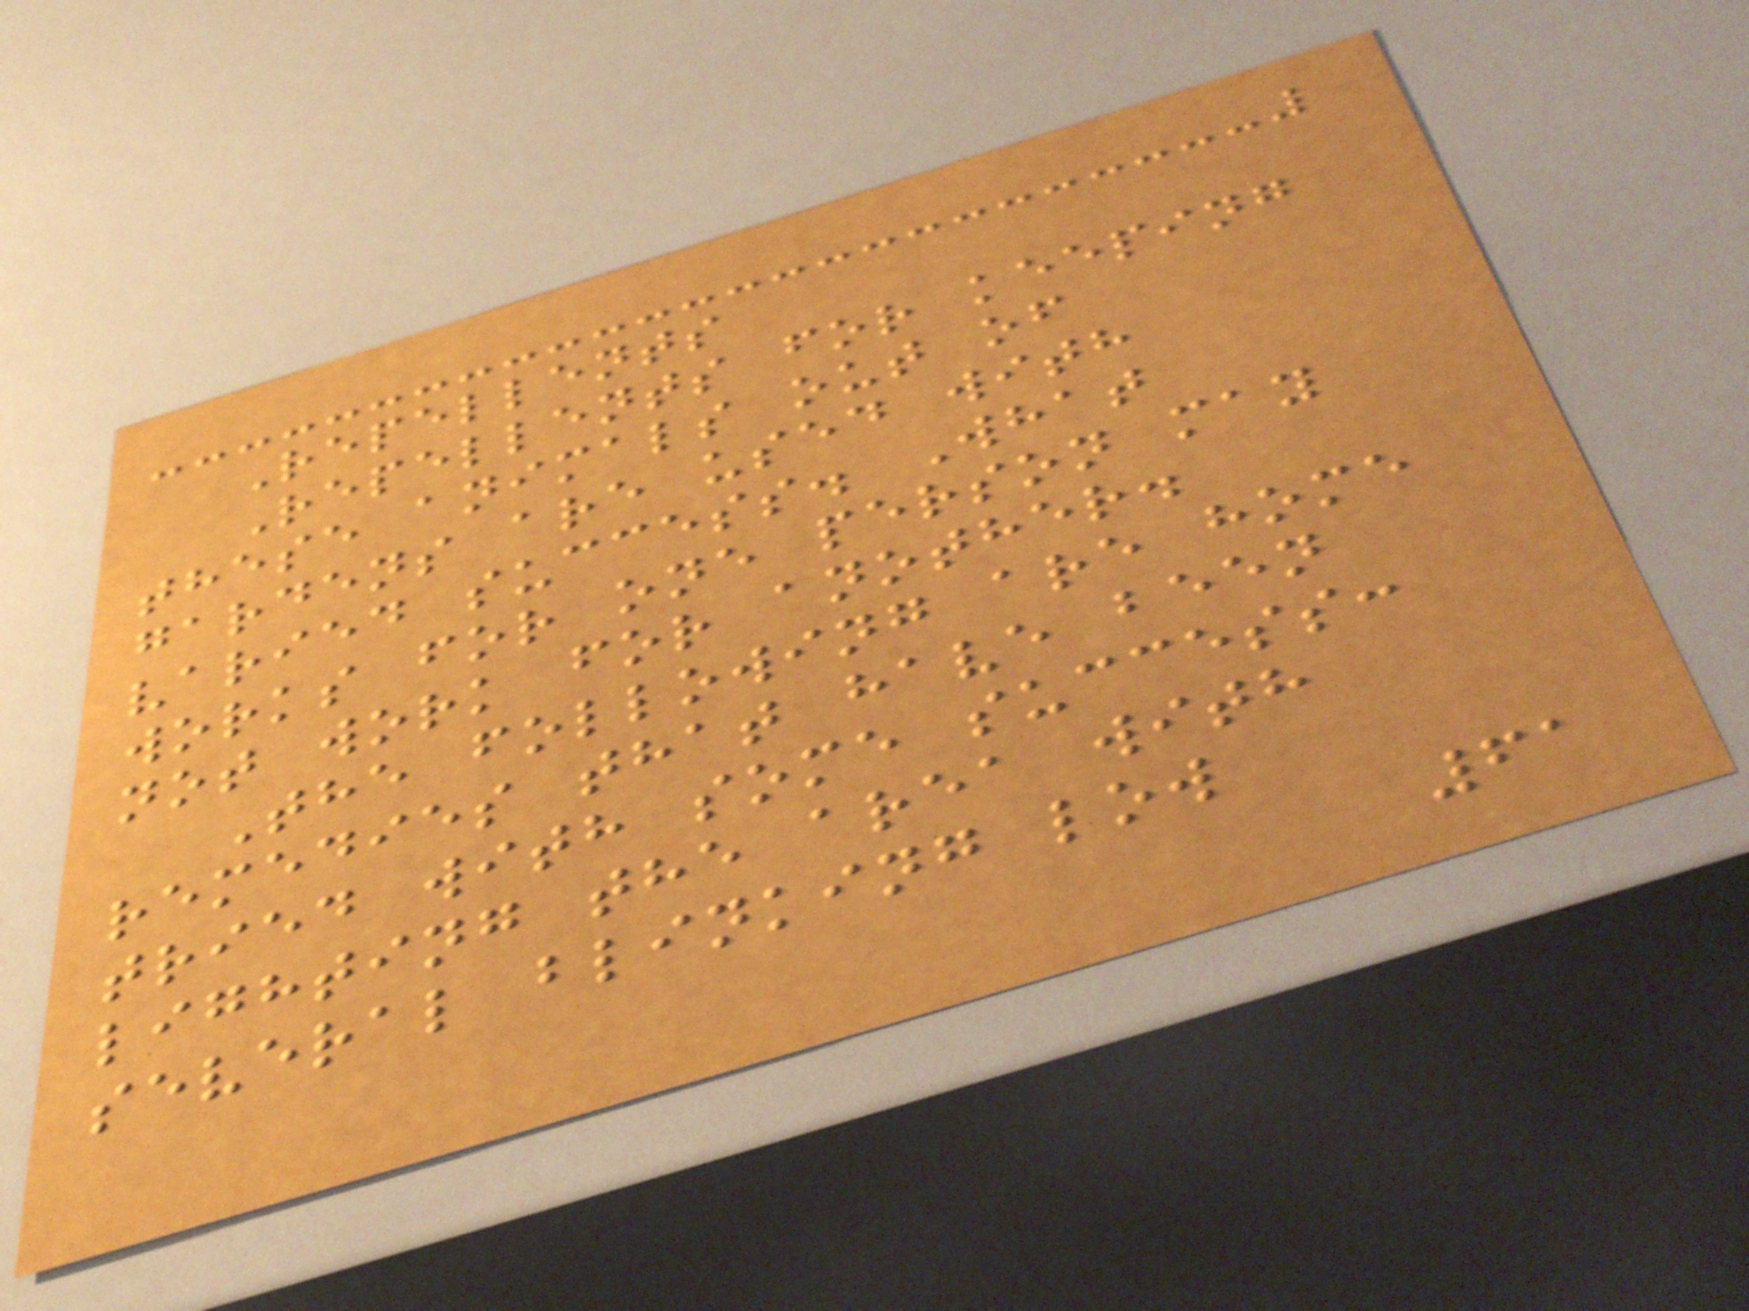Repellents
Repellents for keeping
these animals out of
gardens are used with
varied success. What
works for one person may
not work for another.
The following are home
remedies that have been
tried with some success:
lighting the area with
several blinking low
61
